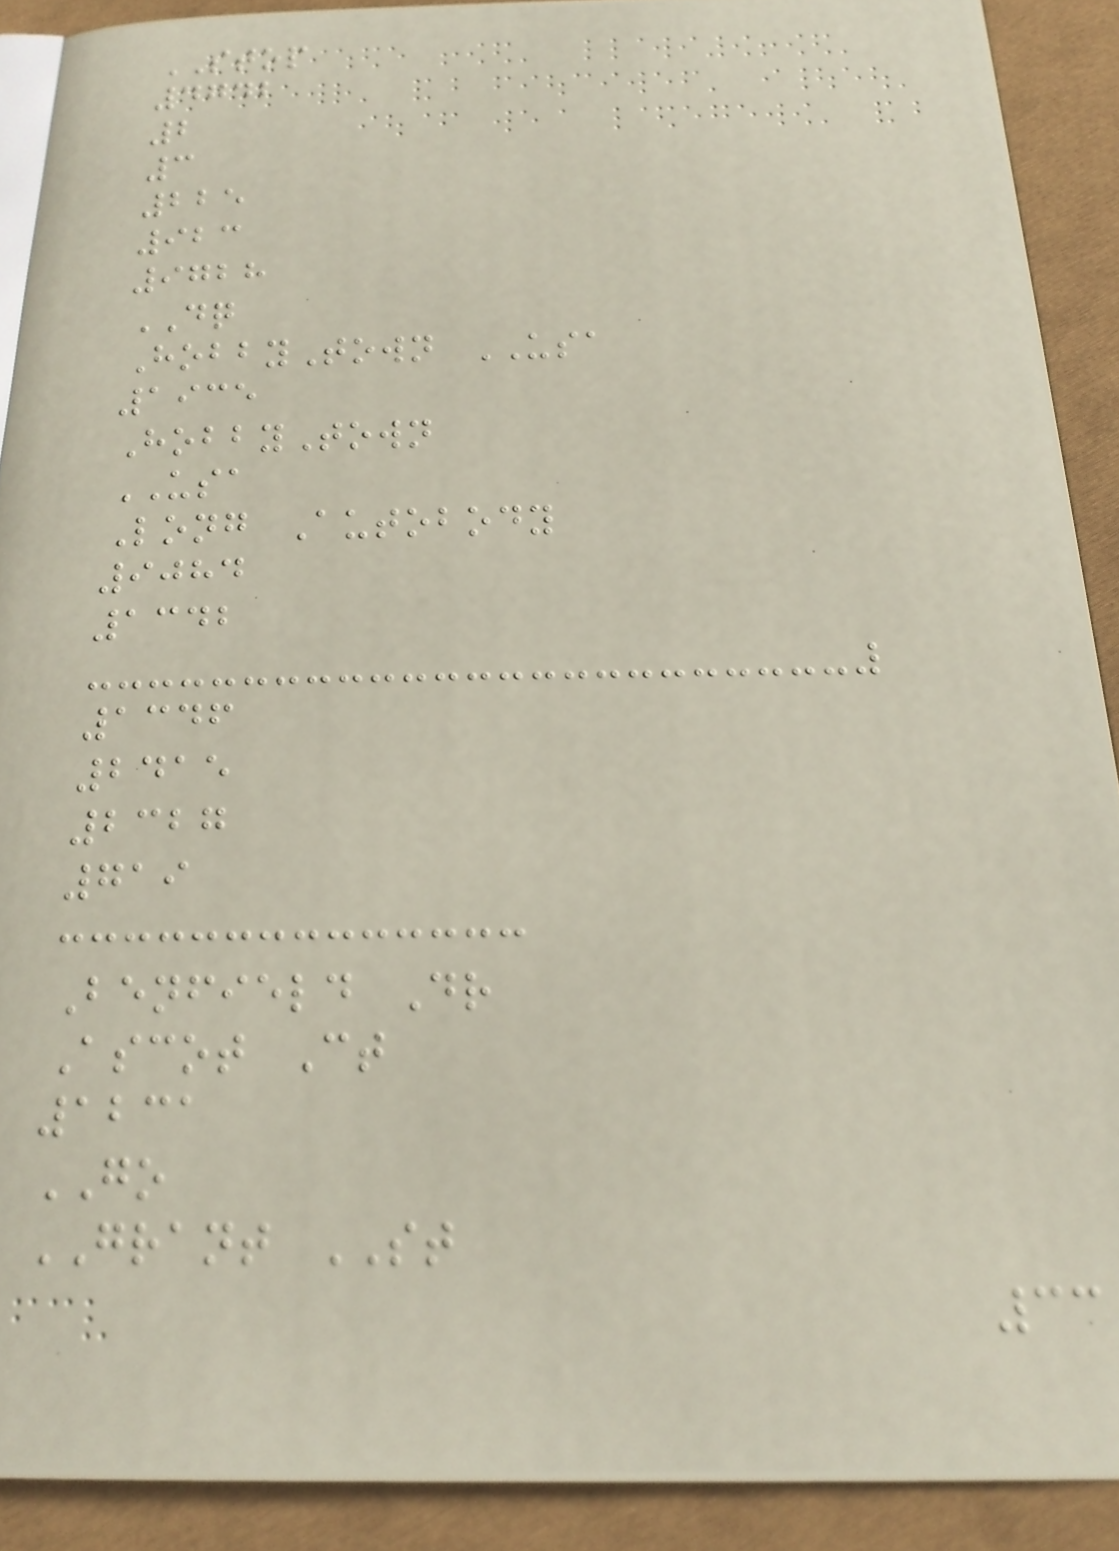STOP
4742
2
3
225
923
9728
DQ
HobbyTown USA
1935
HobbyTown
USA
Long Autobody
9084
1342
1346
2415
2327
719
Benfield Dr
Ascot Ct
1231
GO
GRANT ST
33
